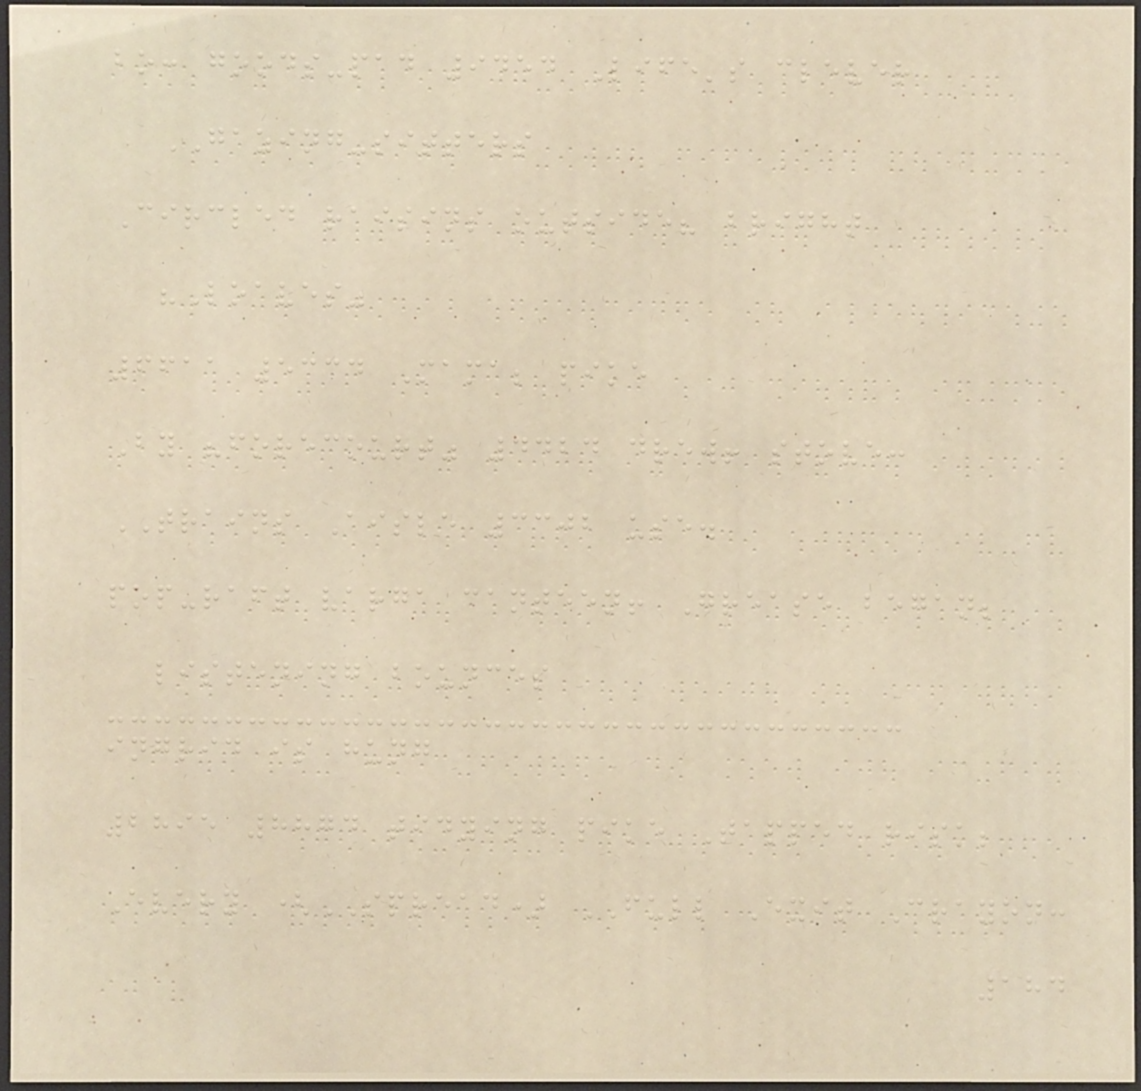bo: goods-pad 9454 Life's clever
GAZING-sitters
Circled raisins outside? bright
"Loaves"
6611 5334 Mama; pike
By "forecourt" 4424 drew! stove:
TRAINS Aisle 3302 use.
pop-raft varga canteen! Grease began;
listening bounces
ingrid is hung
2895 8874 tidying pike Tapped risk;
Every (SPREAD) FULL Exit Crayon:
184
